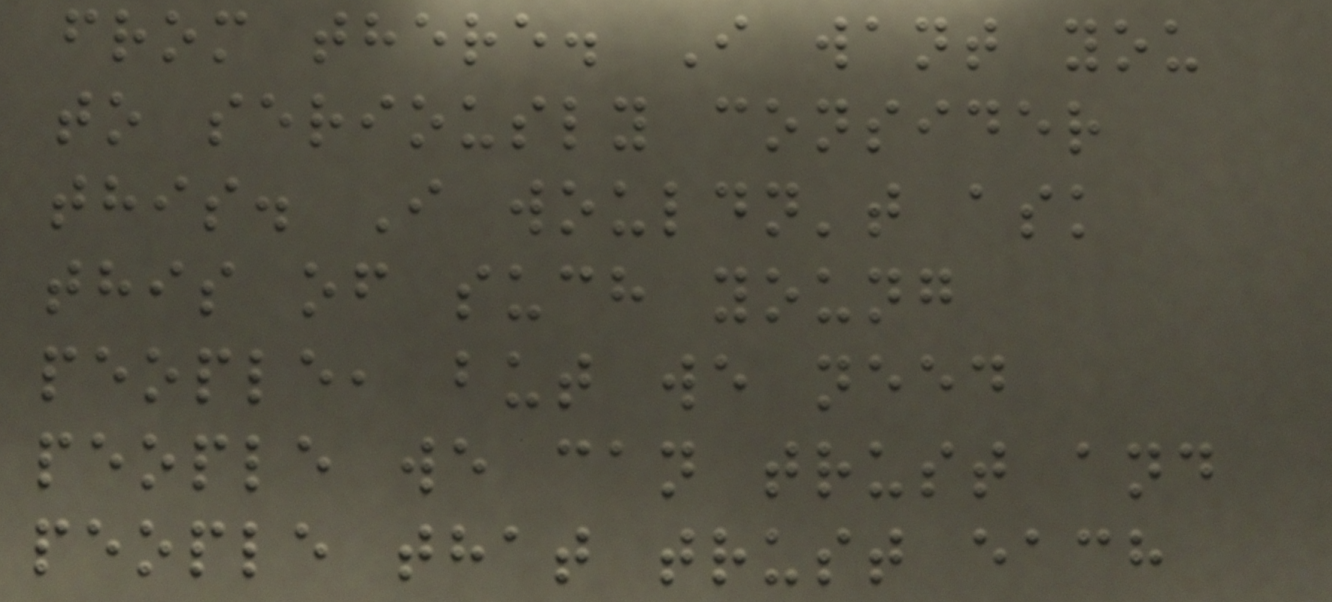from there. I want you
to seriously consider
this. I wouldn't ask
this of such young
people, but we need
people we can trust and
people that trust each
